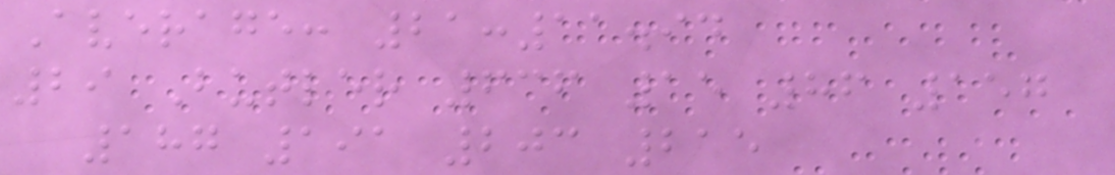Average: 21:11.94
29 Butler 636 15 86 157
187 191 203 215
